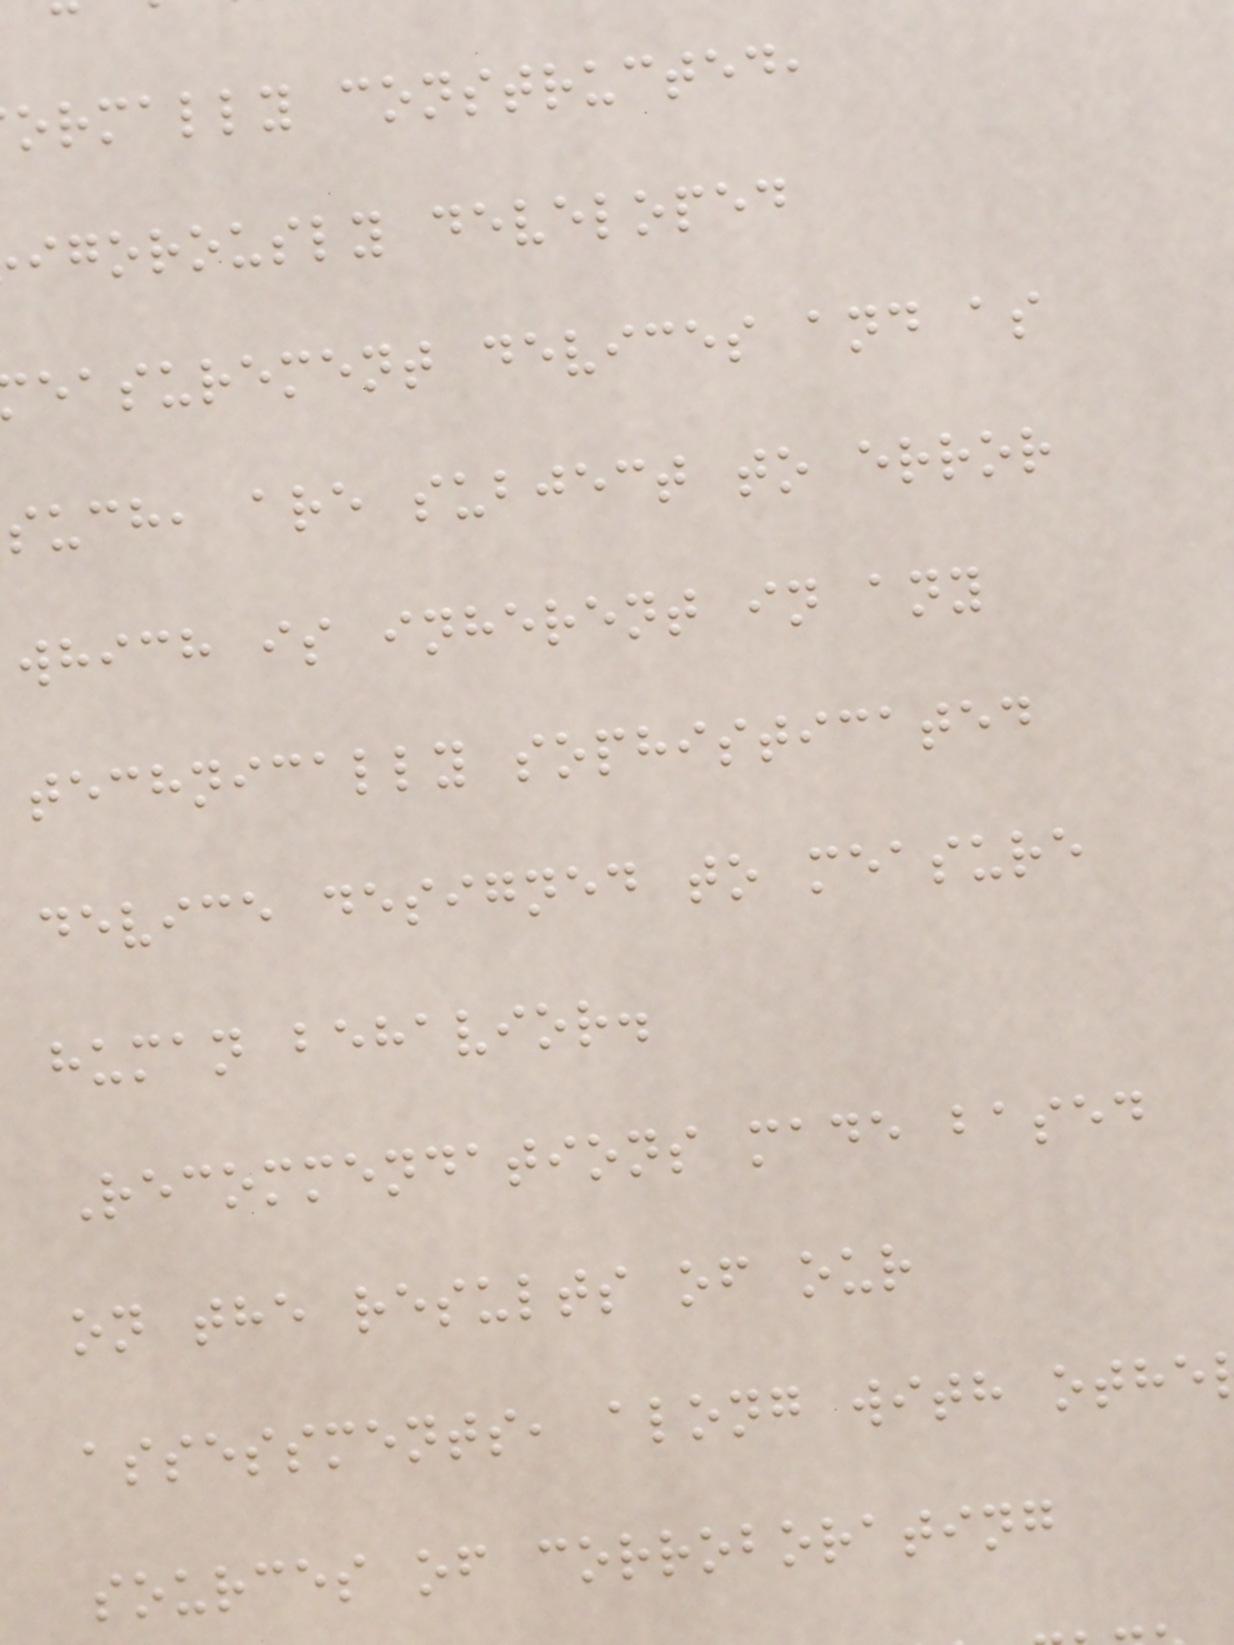ormally constructed,
igorously developed
easurement devices and as
such, are subject to error
which is inherent in any
technically sophisticated
device designed to measure
human behavior.
Recommendations made based
on the results of our
assessments, along with othe
sources of corroborating
